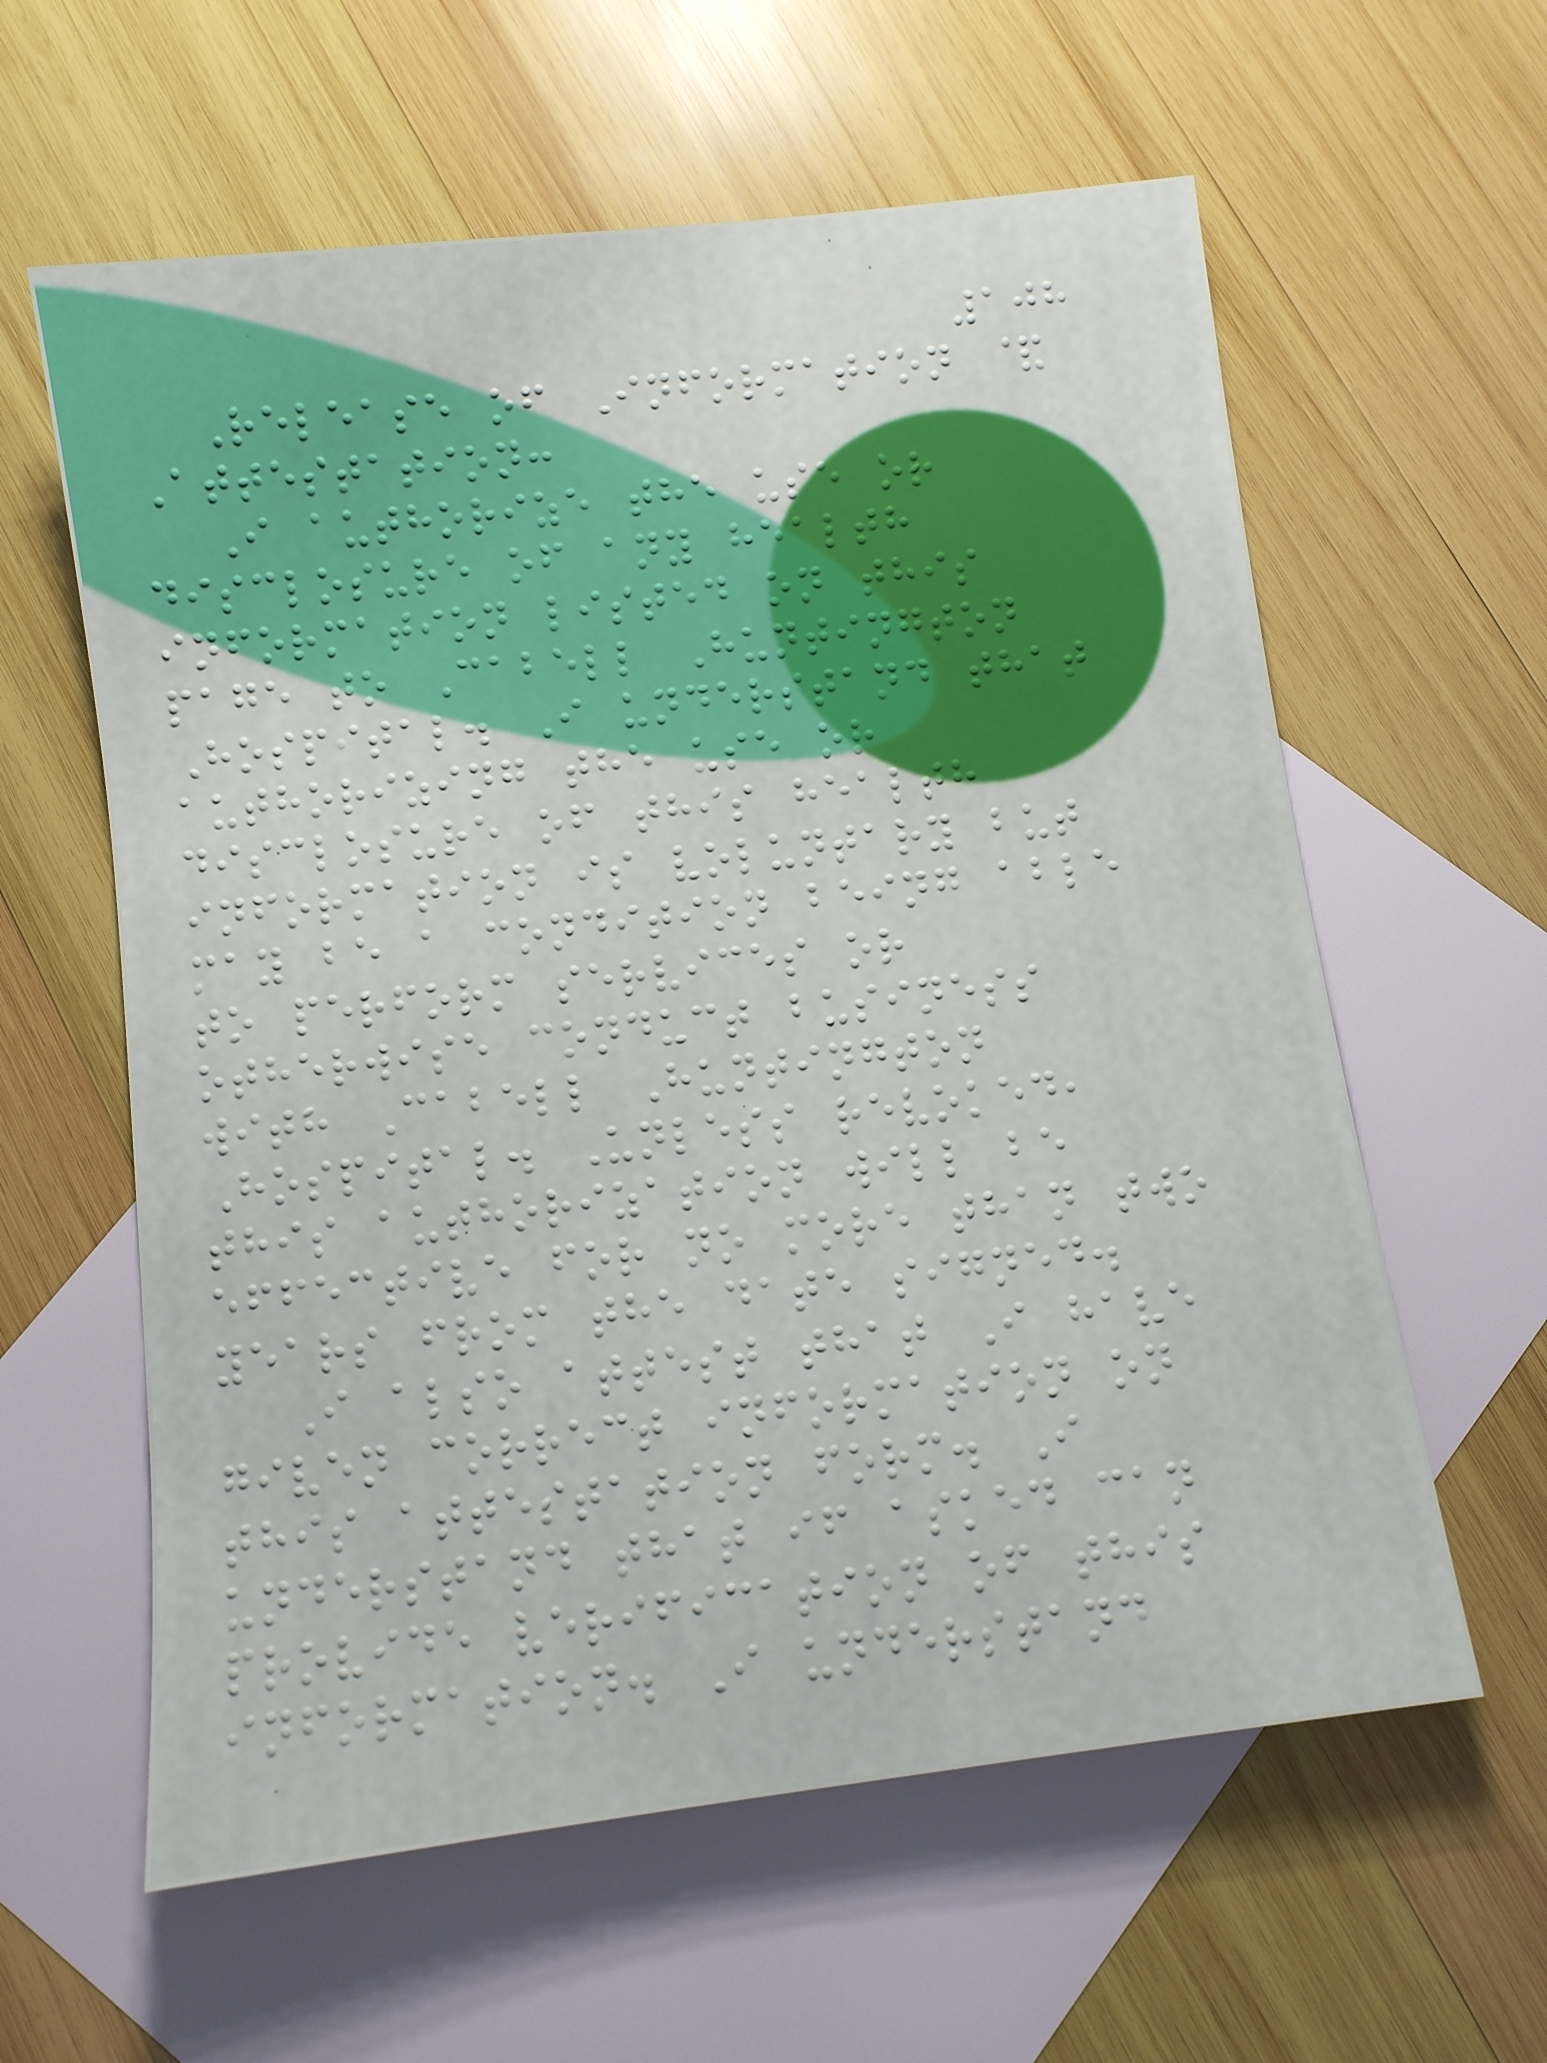108
Release of Information &
Attestation:
I authorize the use or
disclosure of any health
information listed on this
page to Cabell Huntington
Hospital. I understand that
authorizing the use or
disclosure of this health
information is voluntary but
may be a condition being able
to perform services or
otherwise conduct business
with Cabell Huntington
Hospital. Unless revoked,
this authorization will be
effective for no more than two
years from the date signed.
I also attest that I have
given correct information on
this attestation form. I
understand that if asked can
provide verification of this
information. I understand
